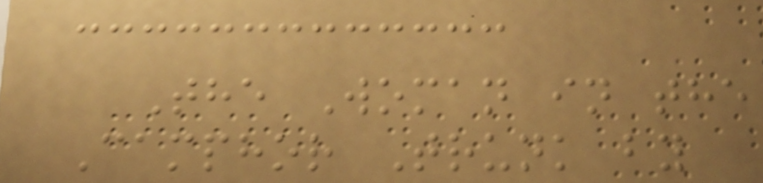The Woman in the
Camphor Trunk by
